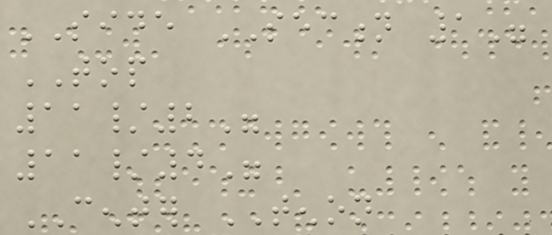SIDE SECTION 1"
TOP
11/2"
11/4"
CENTER TENON
